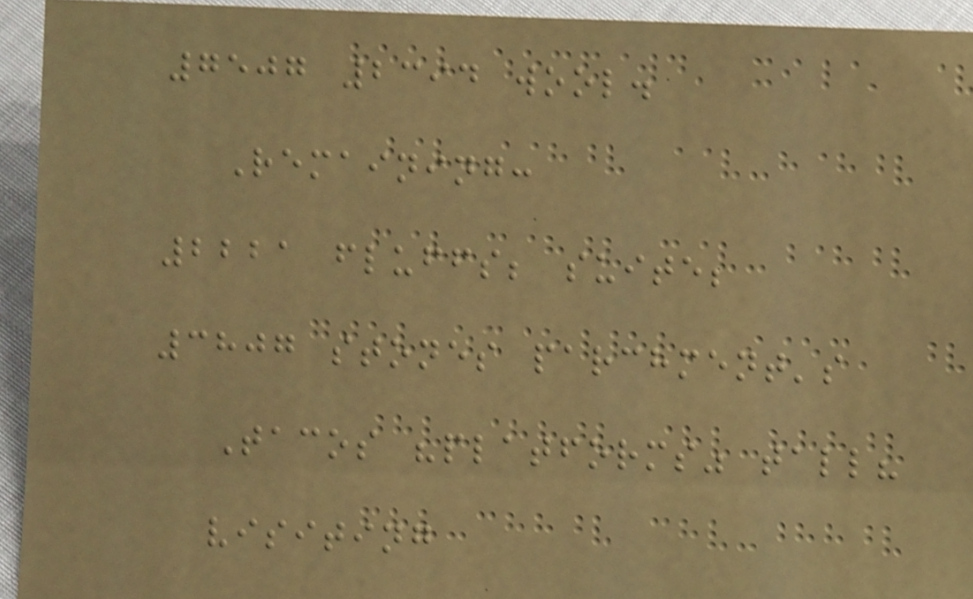7507 2394 wool.
Remaining:
2221 fluffs; suite;
3807 stones parchment's
Tacos "platforms" tall?
visiting
